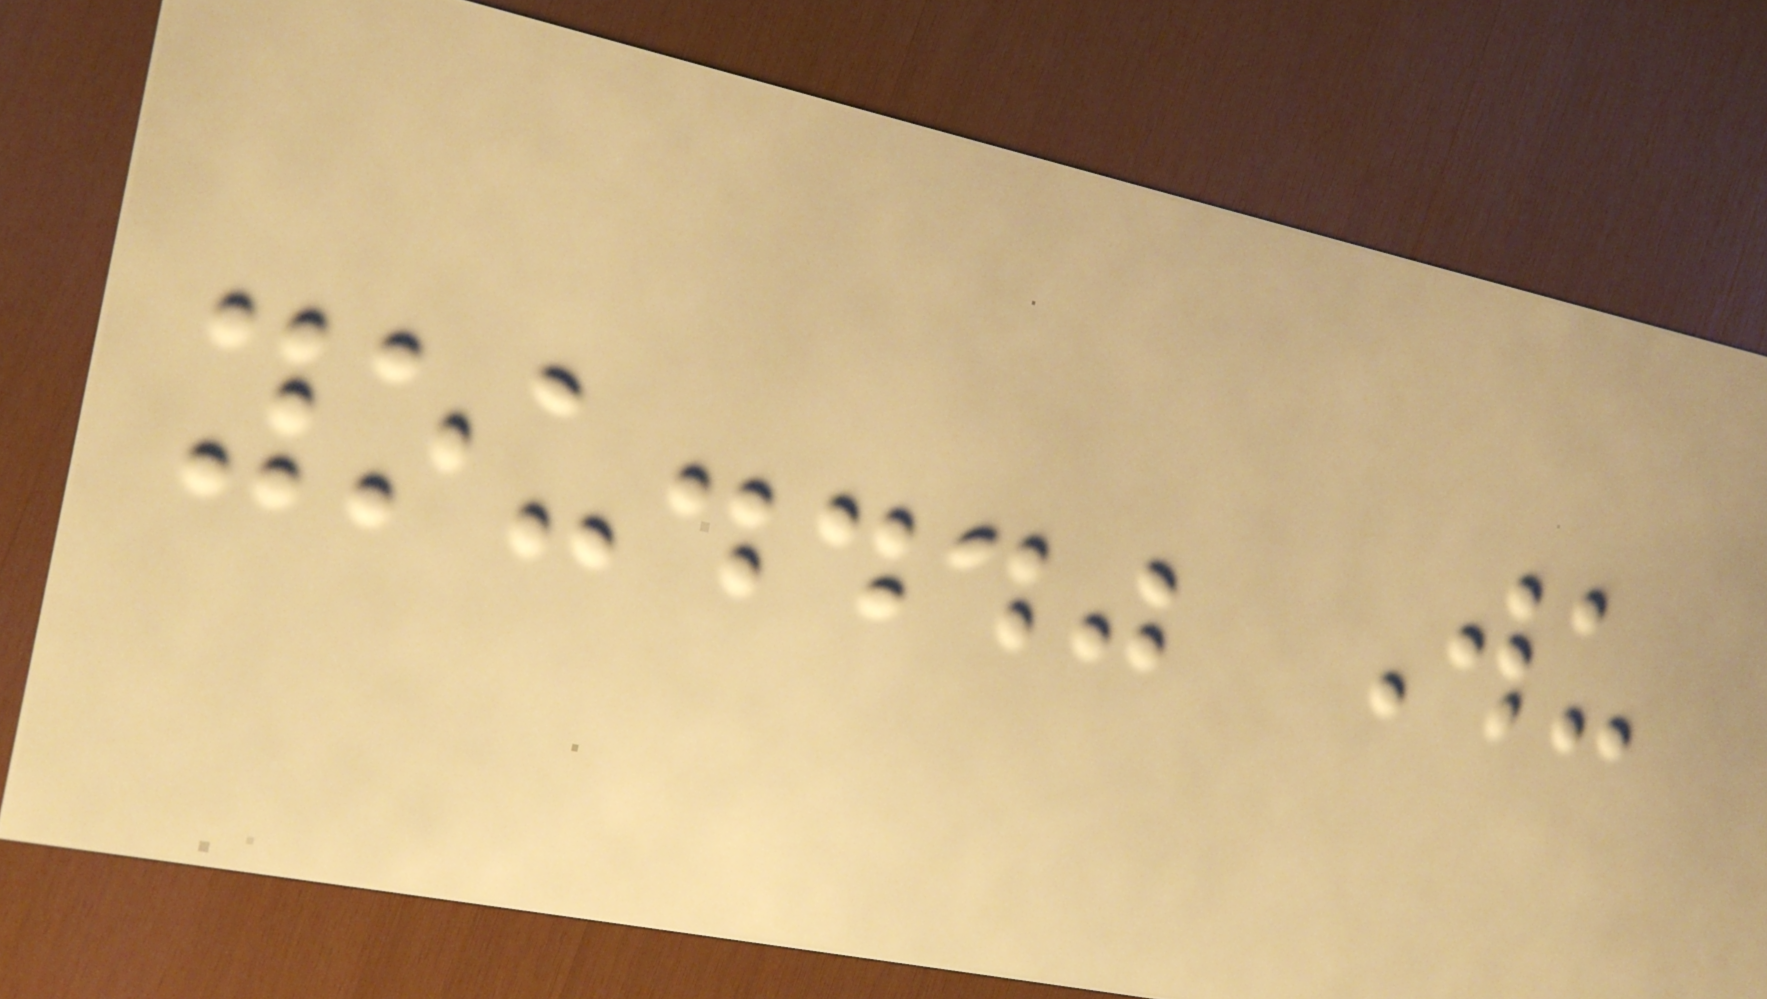you..." Wu
